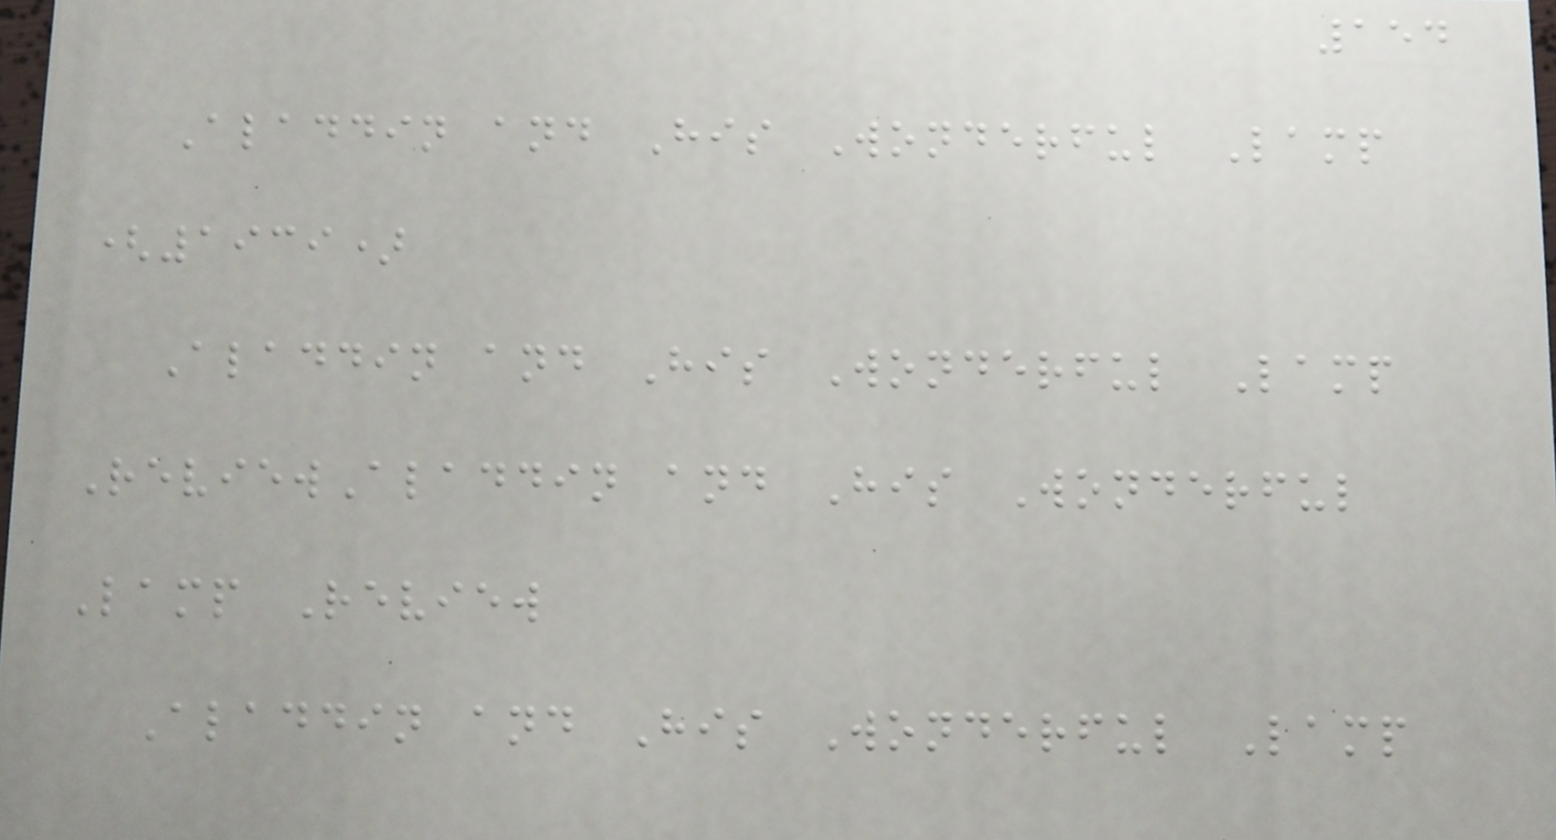154
Aladdin and His Wonderful Lamp
(1939)
Aladdin and His Wonderful Lamp
ReviewAladdin and His Wonderful
Lamp Review
Aladdin and His Wonderful Lamp
